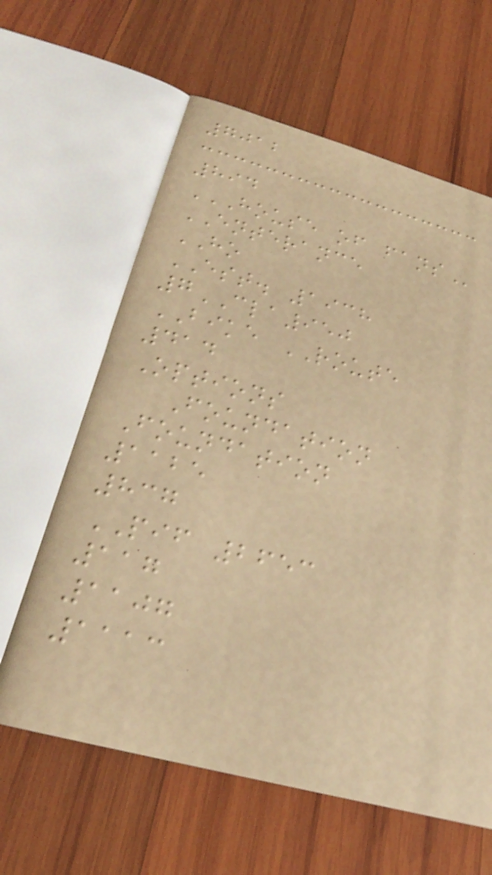7012
894
HOUSE OF FANS
ENTERANCE
HO
EST. 1938
7CLA950
BIKE ROUTE
414
Options
Foundation
Foundation
1125
837
PIF 2653
117
1107
1113
